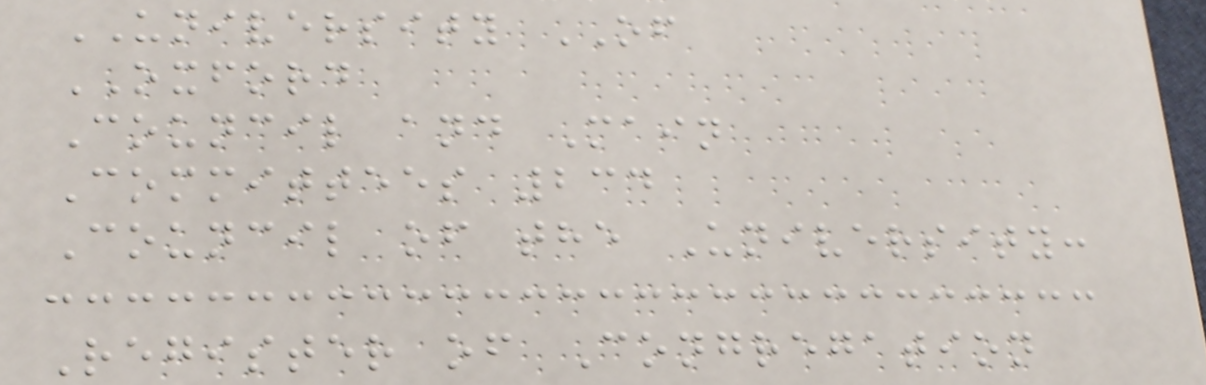UNIVERSITY OF
OXFORD
Council and Main
Committees 234
Council of the University:
Register of Congregation
